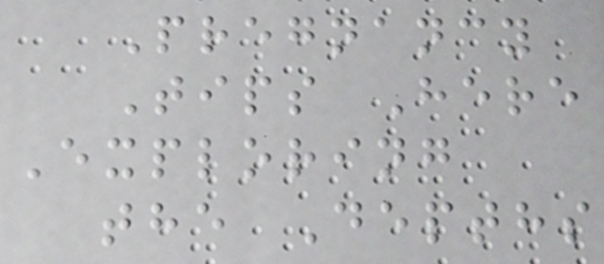Pregnancy
Tips Here
Exploring
the Depths
